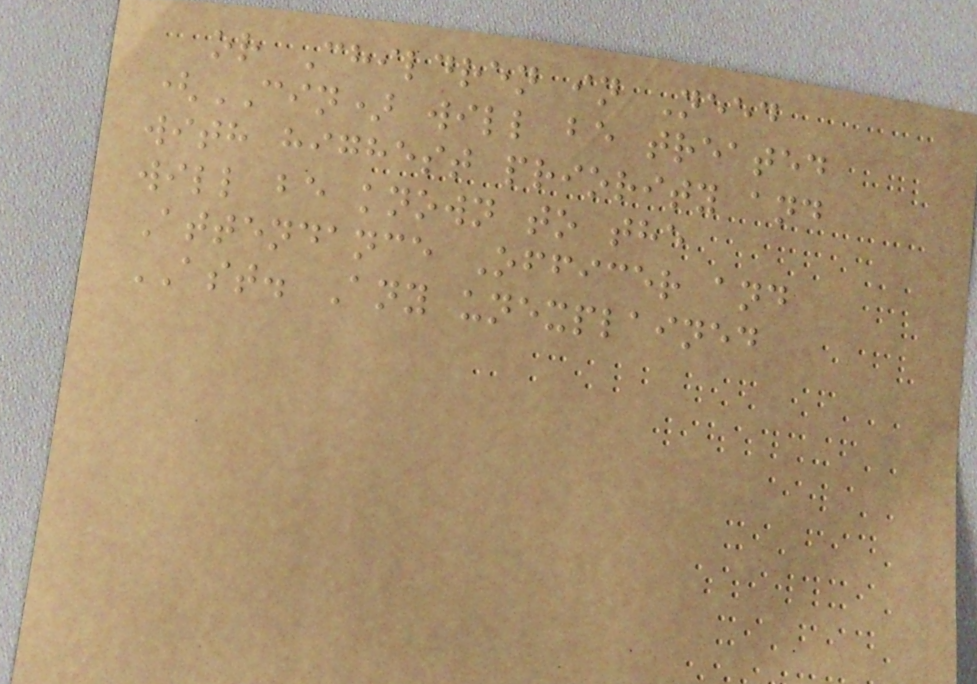or Children in Need
(CIN) will be treated
with highest priority and
will be known to the
Attendance Officer and
AST. Any unexplained
